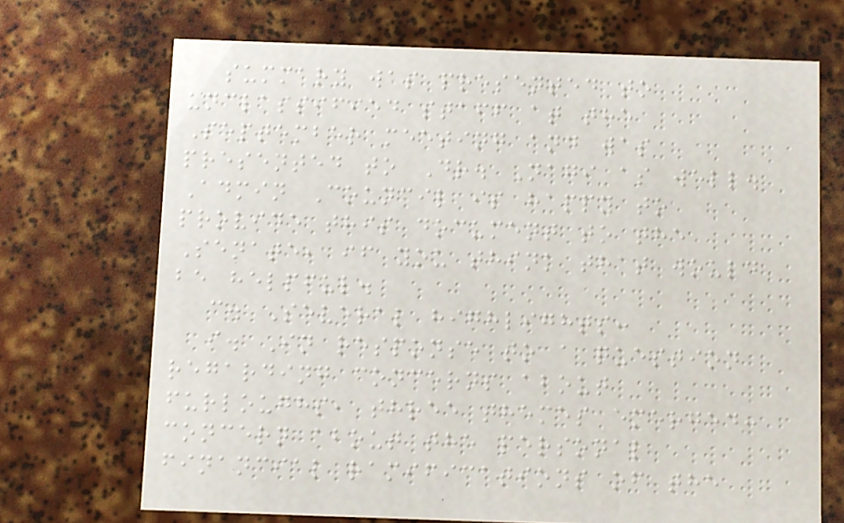summary was presented to
unclassified staff at the
September meeting and was
presented to Dr. Nagi as well.
Admin Council is happy to
provide this document to the
Senate, if you think that would
be helpful.
c. Several highlights:
i. In response to a question
regarding concerns about
furloughs, three themes emerged:
concern about the personal
financial ramifications of the
